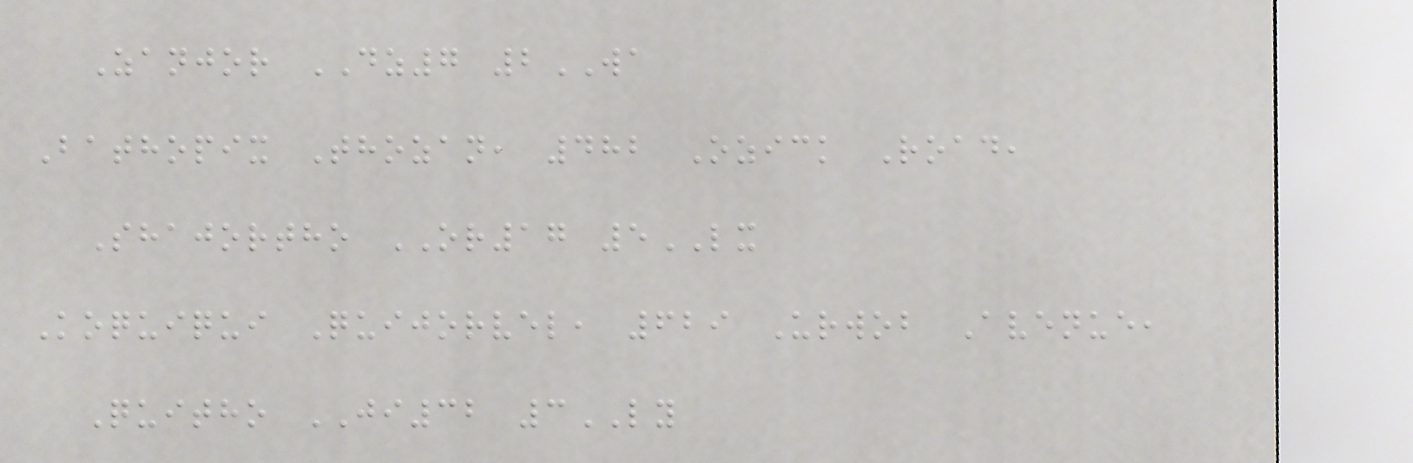Zanjor DZ7 2WA
Bathopix Thozan, 482 Ozick Road,
Shajortho OR17 5LX
Koquiqui Quijorvel, 629 Urwob Avenue,
Quitho JI32 3LY
